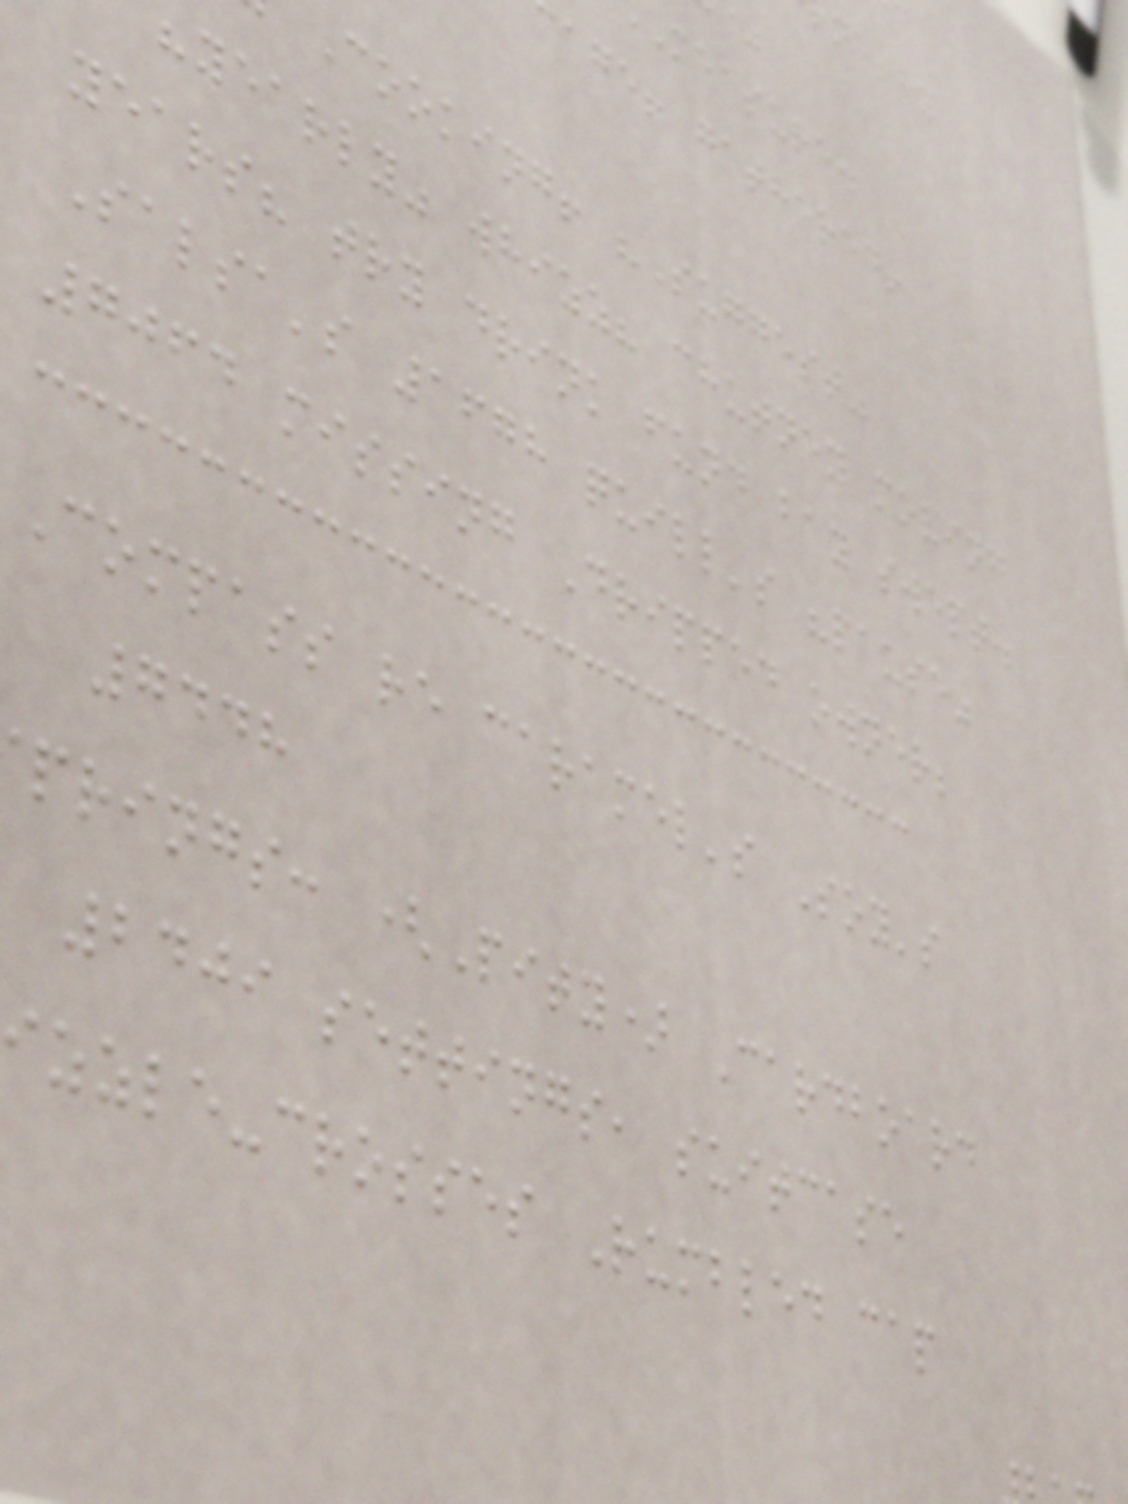measure.
age! gathered!
Cooking! "Suggest"
"yearly" whizz? chutney moving
years? try drink fund bay swept.
Salsa's 1678 quill's "pause"
7064 missing Dripped owner;
Compass re caramel's Soy's
7448
prings: (Pity) Cardboard
2409 settings, suitcase
zzle-crosses Rumbled cap
